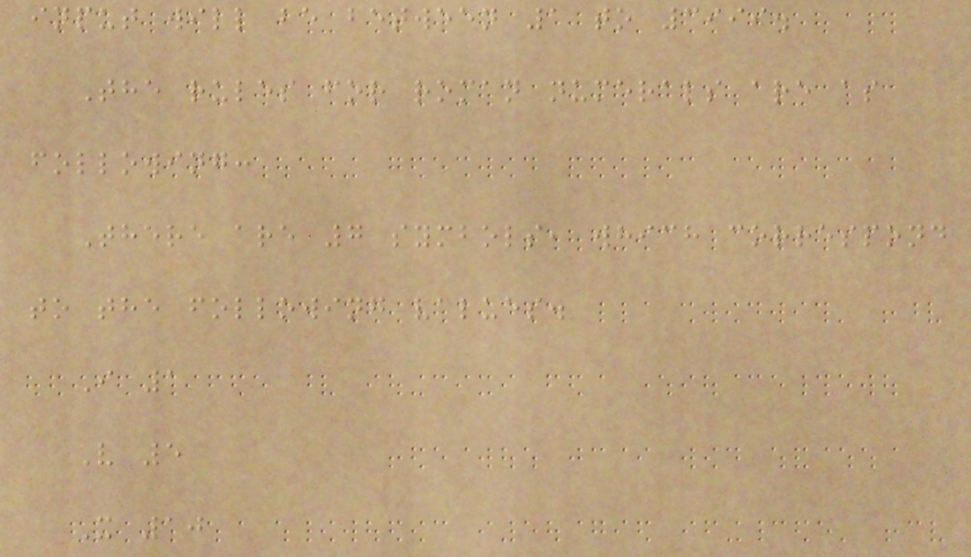input will be between 1 to 3999.
The rules for roman numerals are as
following:
There are 7 symbols, which correspond
to the following values.
I 1
V 5
X 10
